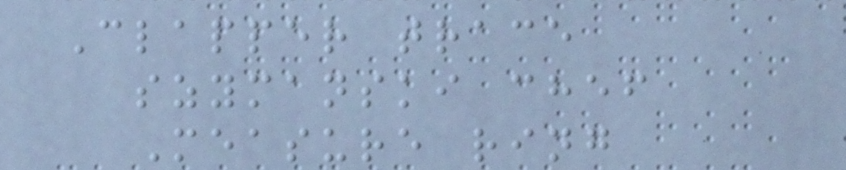Clapper trace
szymanski chef
Measure ring
